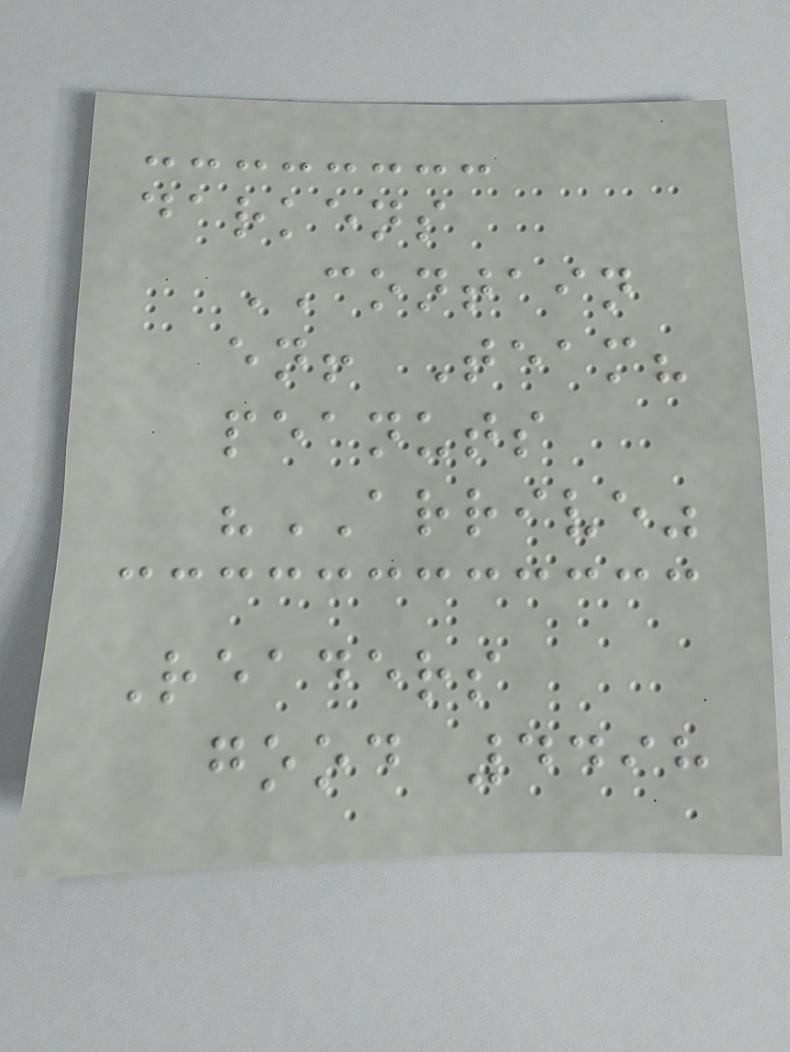darkens
CONTAIN
en! Team?
peanuts
"ARRIVE"
Readers
good 4498
